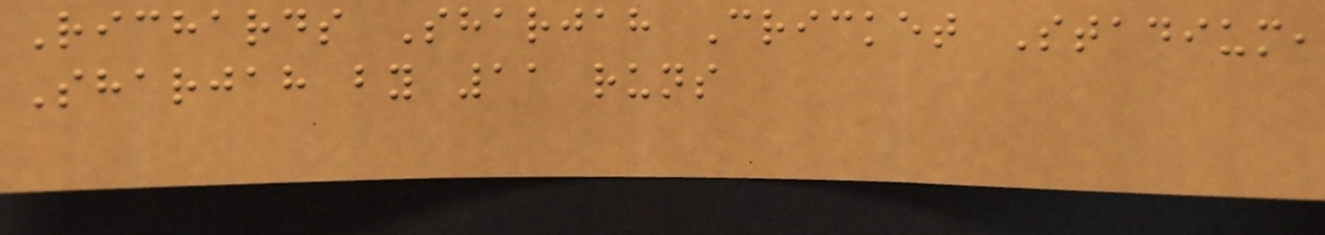Richards Sharjah Cricket Stadium,
Sharjah by 11 runs
